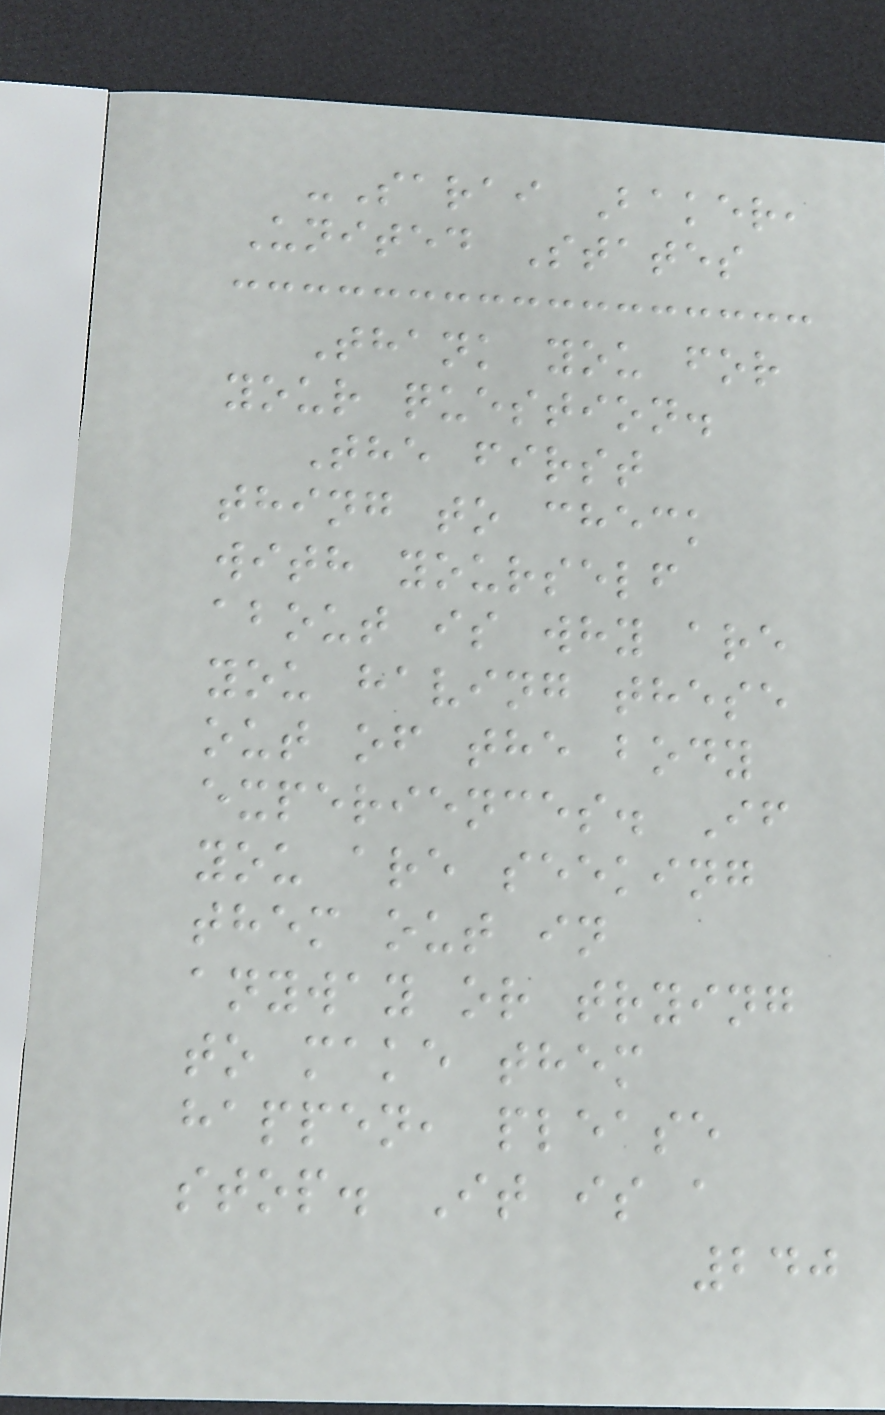-Sarai Baker,
United States
Thank you for
your question.
The first
thing to check
with yourself
about is why are
you having these
out of the body
experiences. If
you are seeking
them out in
anyway or trying
to make them
happen, please
stop. It is a
240
